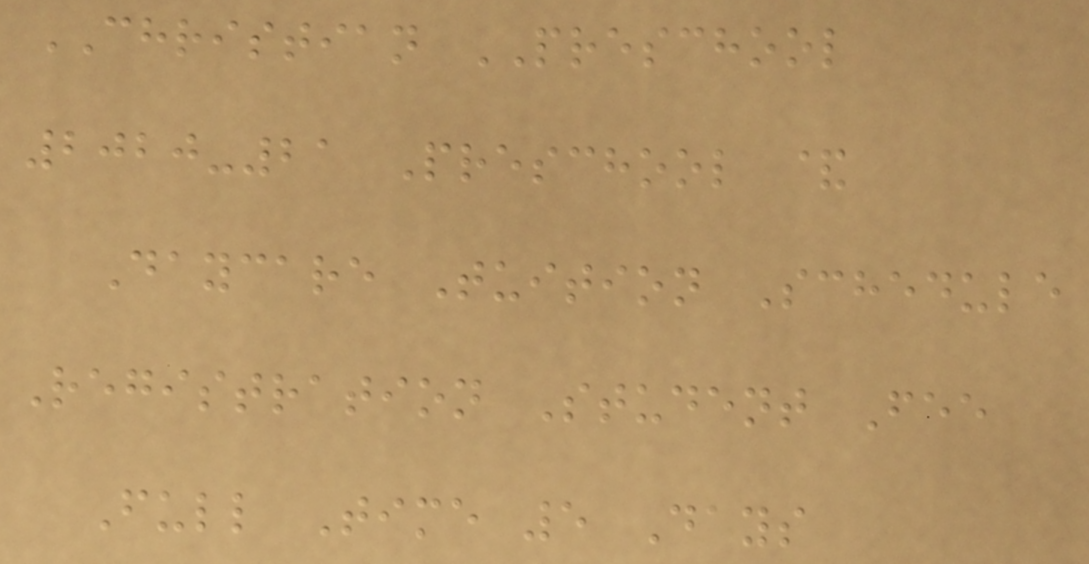CHRISTIAN PRESCHOOL
2020-21 Preschool &
Daycare Tuition Schedule
Registration Student Fee
Full Time 5 Days
